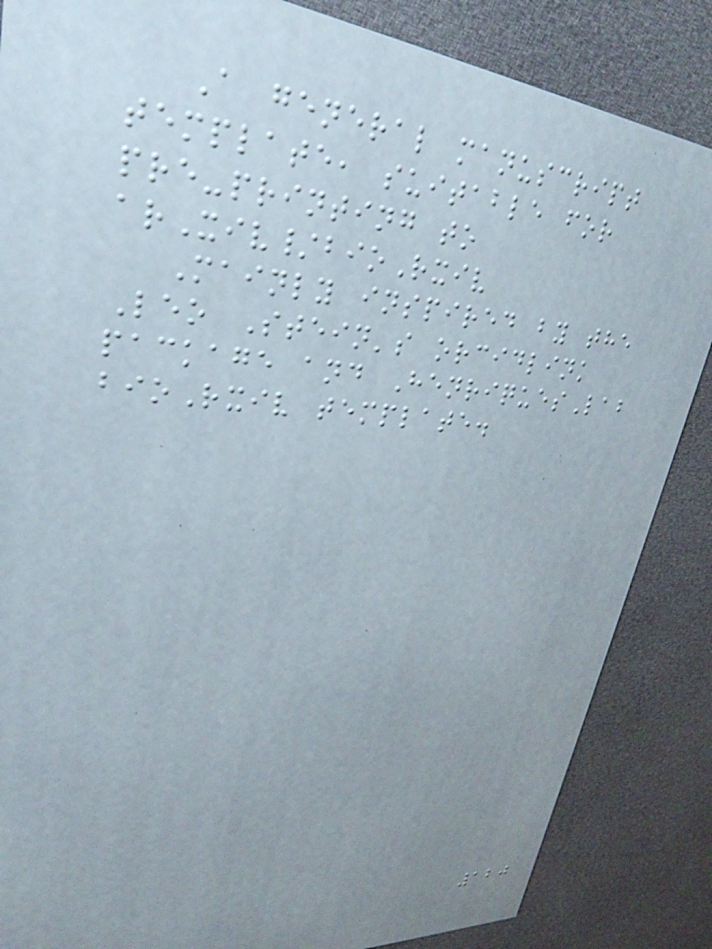A general manuscript
template, suitable for
pre-printing to
arXiv/bioRxiv
Mainly inspired by the
Leo Stein's orcidlink
package and HenriquesLab
bioRxiv template.
120
